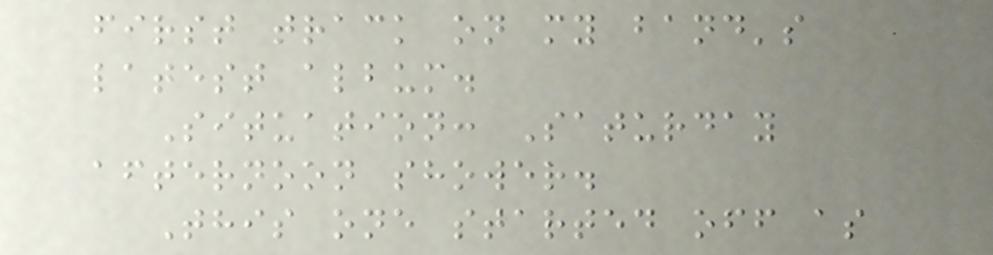first track on my band's
latest album.
Situation: Saturday
afternoon shower.
This one started off as
